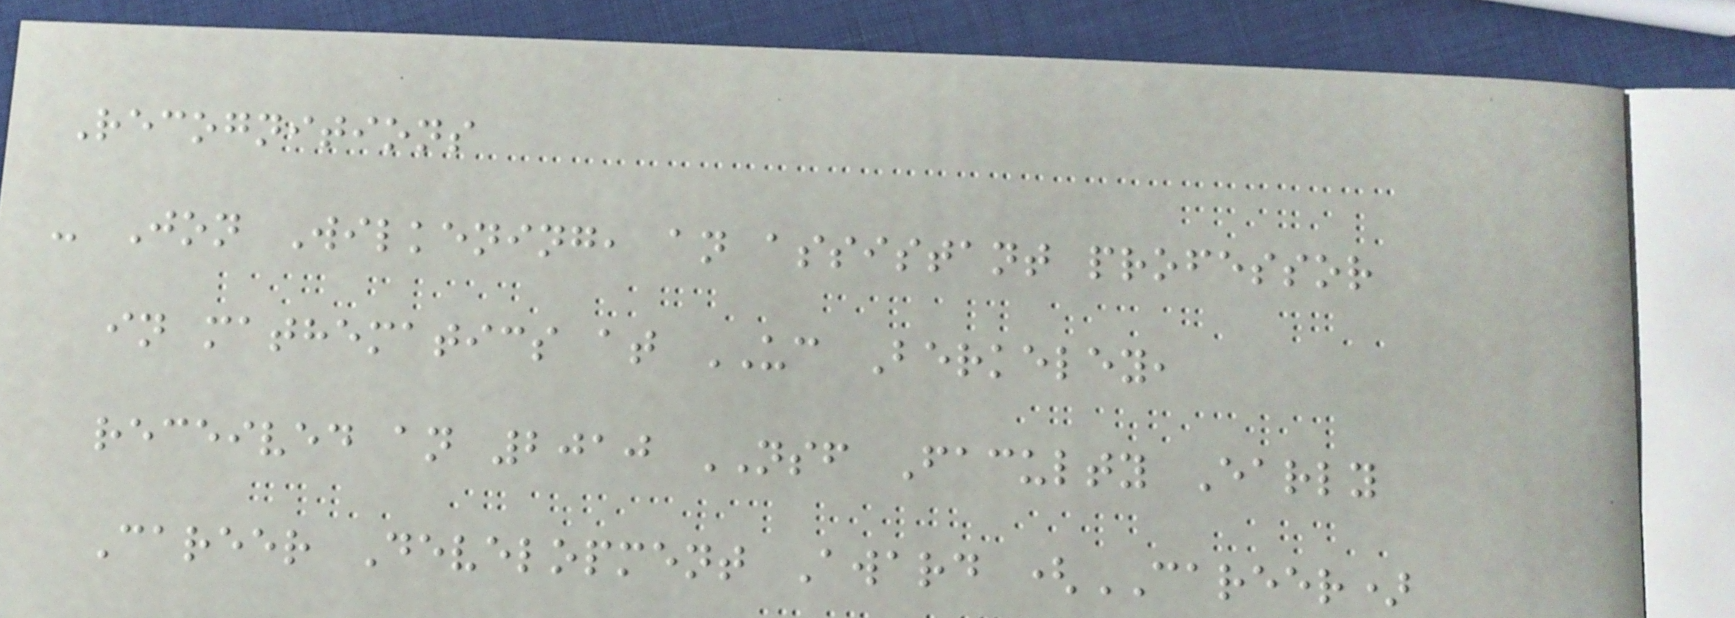Recognitions
- Jon Wilkening, an assistant professor
in mathematics at UC Berkeley,
received an 2010 NSF Faculty Early
Career Development Award (CAREER)
